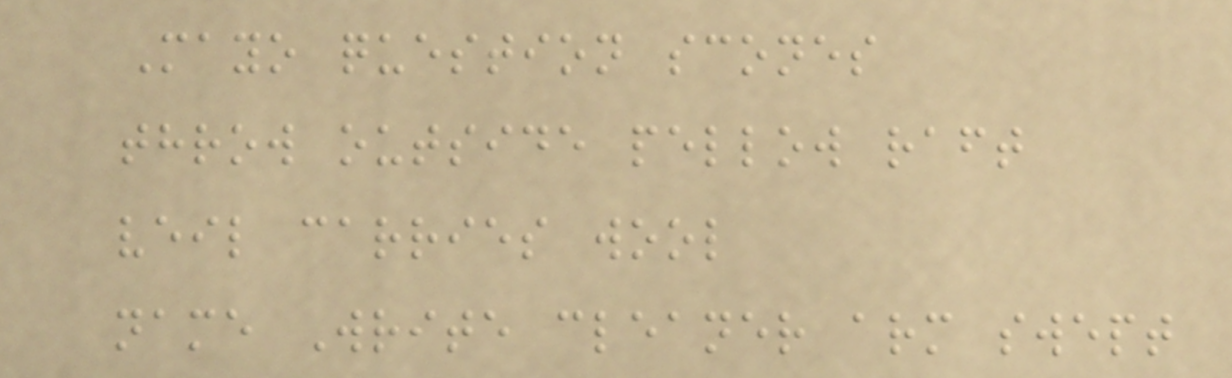Mayo question scones
throw outside pellow raft
veil carries wool
name Write cleaner arm swept
